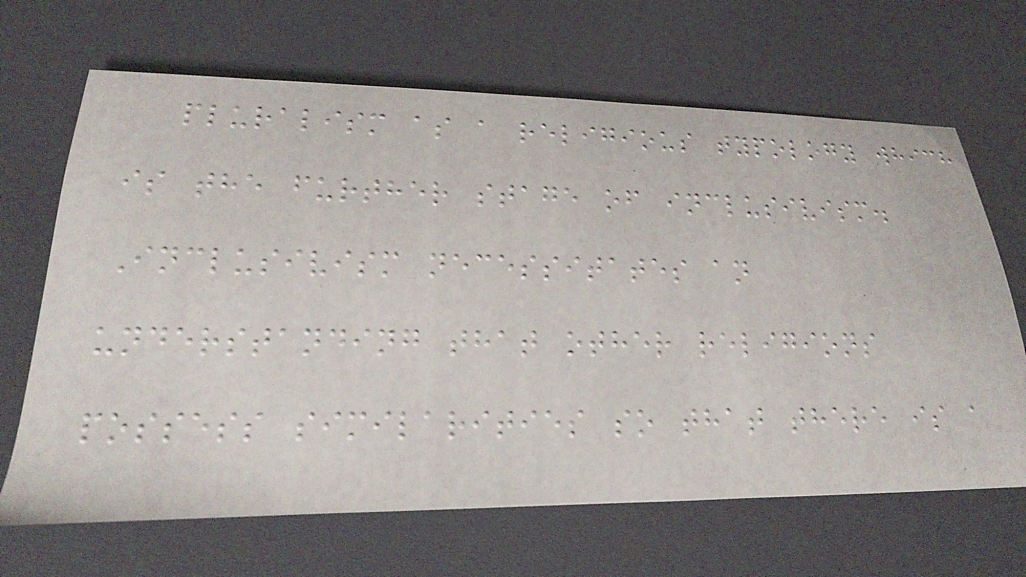pluralism as a religious typology which
is the further stage of inclusivism.
Inclusivism necessitates an
understanding that other religions
possess similarities so that there is a
